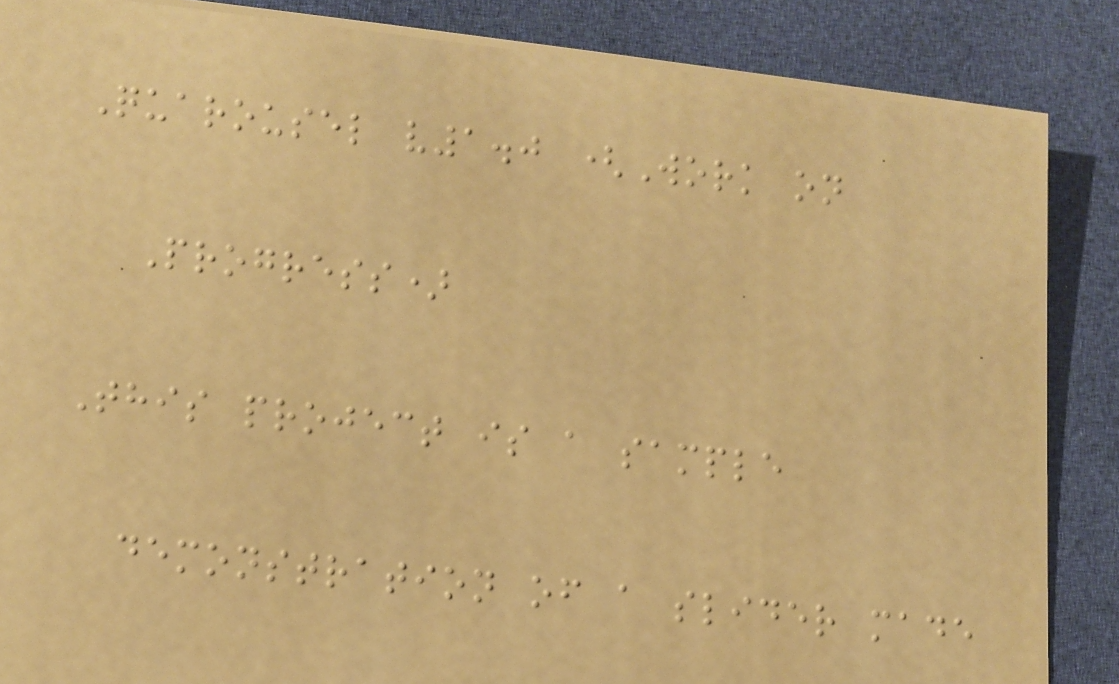Quarousel v1.0 (Work on
Progress)
This project is a sample
demonstration of a slider made
